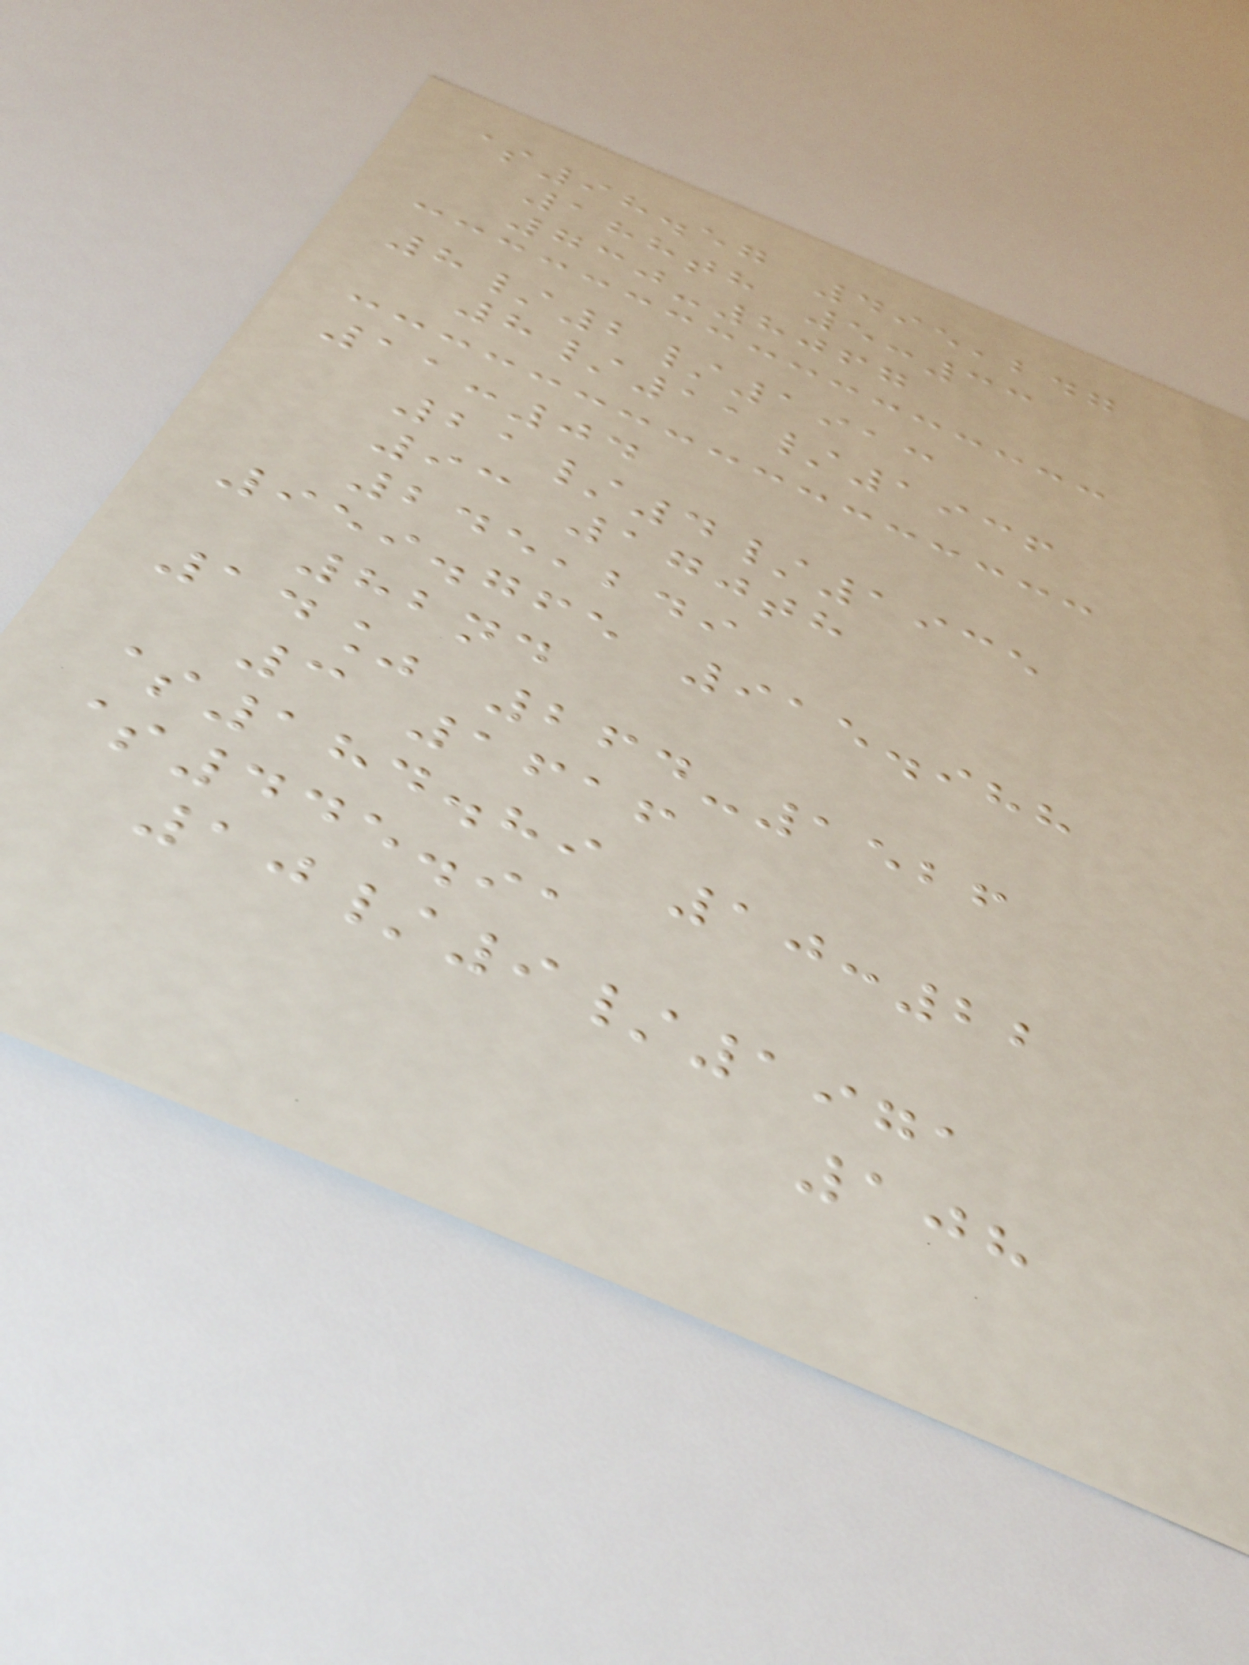$98.57 495,247
188th 5:33
730-8067
8/2/1913
8/11/1936
11:04
21/4/1935
93 170th
245,249
959.765 915.988
82nd
14% 264-1526
3 1616
$184.89 10:22
$445.91
10/9/1971
108
